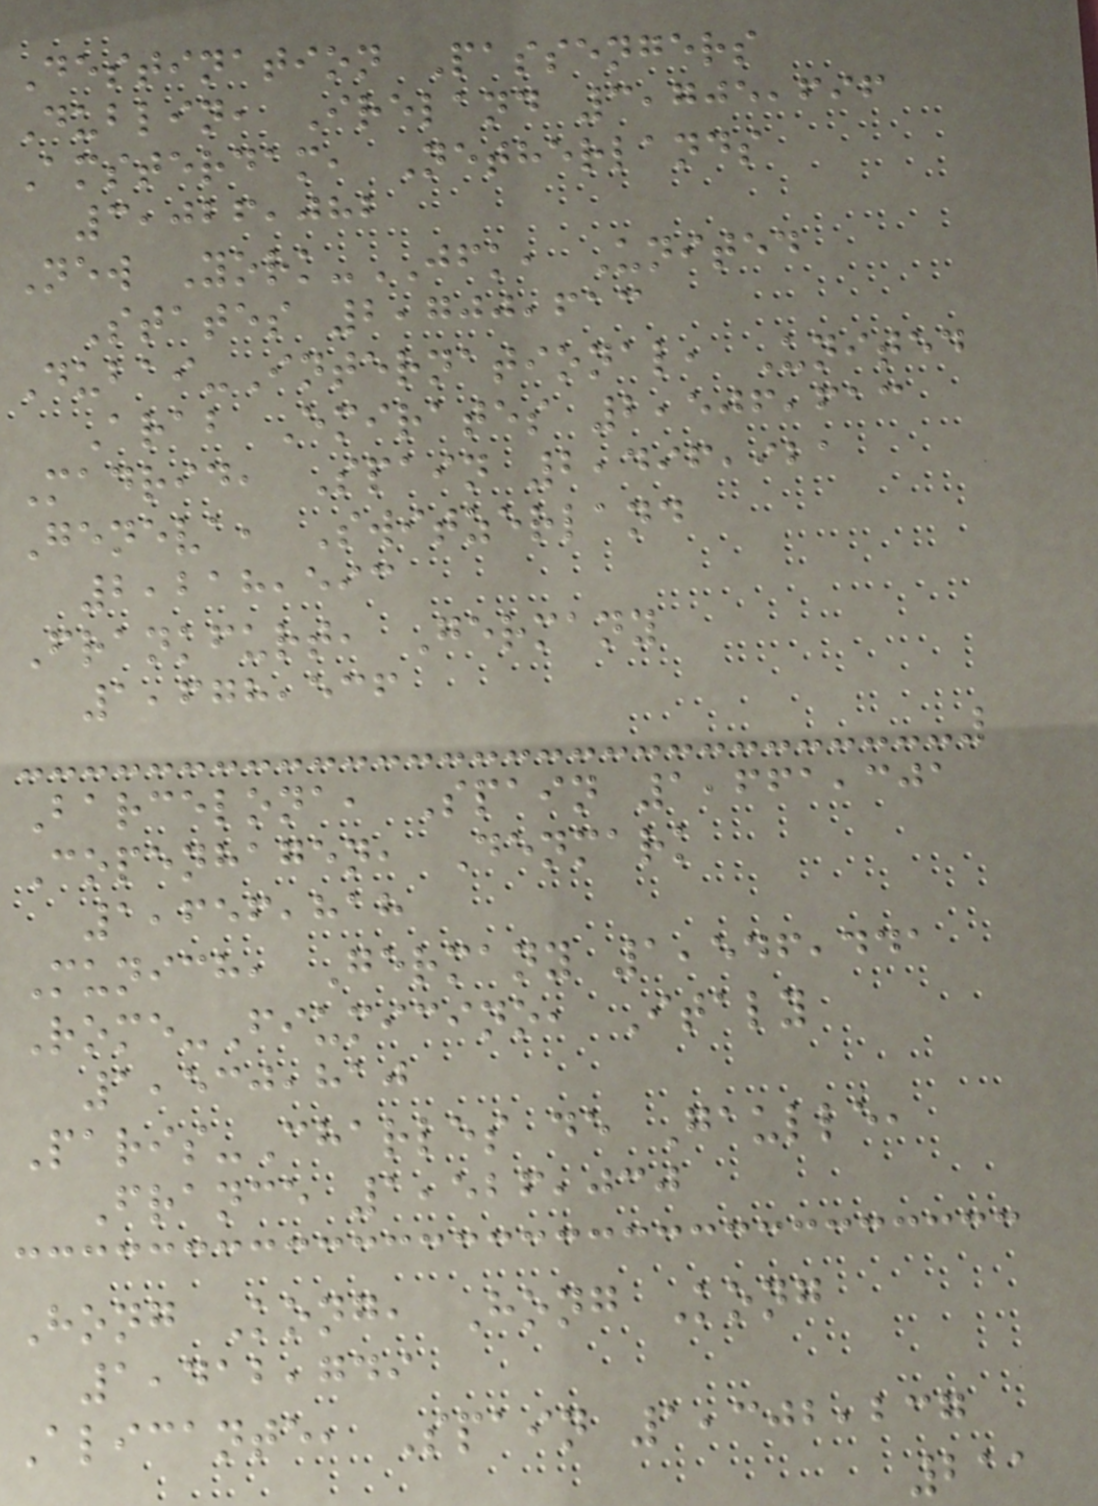Destination Passengers
Dublin, Ireland 3,705,696
Amsterdam, Netherlands
3,026,082
New York-JFK, United
States 2,700,613
Dubai-International, United
Arab Emirates 2,506,613
Madrid, Spain 2,496,921
Geneva, Switzerland
2,218,593
Frankfurt, Germany
1,678,536
Barcelona, Spain 1,661,301
Copenhagen, Denmark
1,656,818
Munich, Germany 1,546,441
Rome-Fiumicino, Italy
1,530,810
Paris-Charles de Gaulle,
France 1,526,030
Hong Kong, Hong Kong
1,412,749
Alicante, Spain 1,302,237
211
